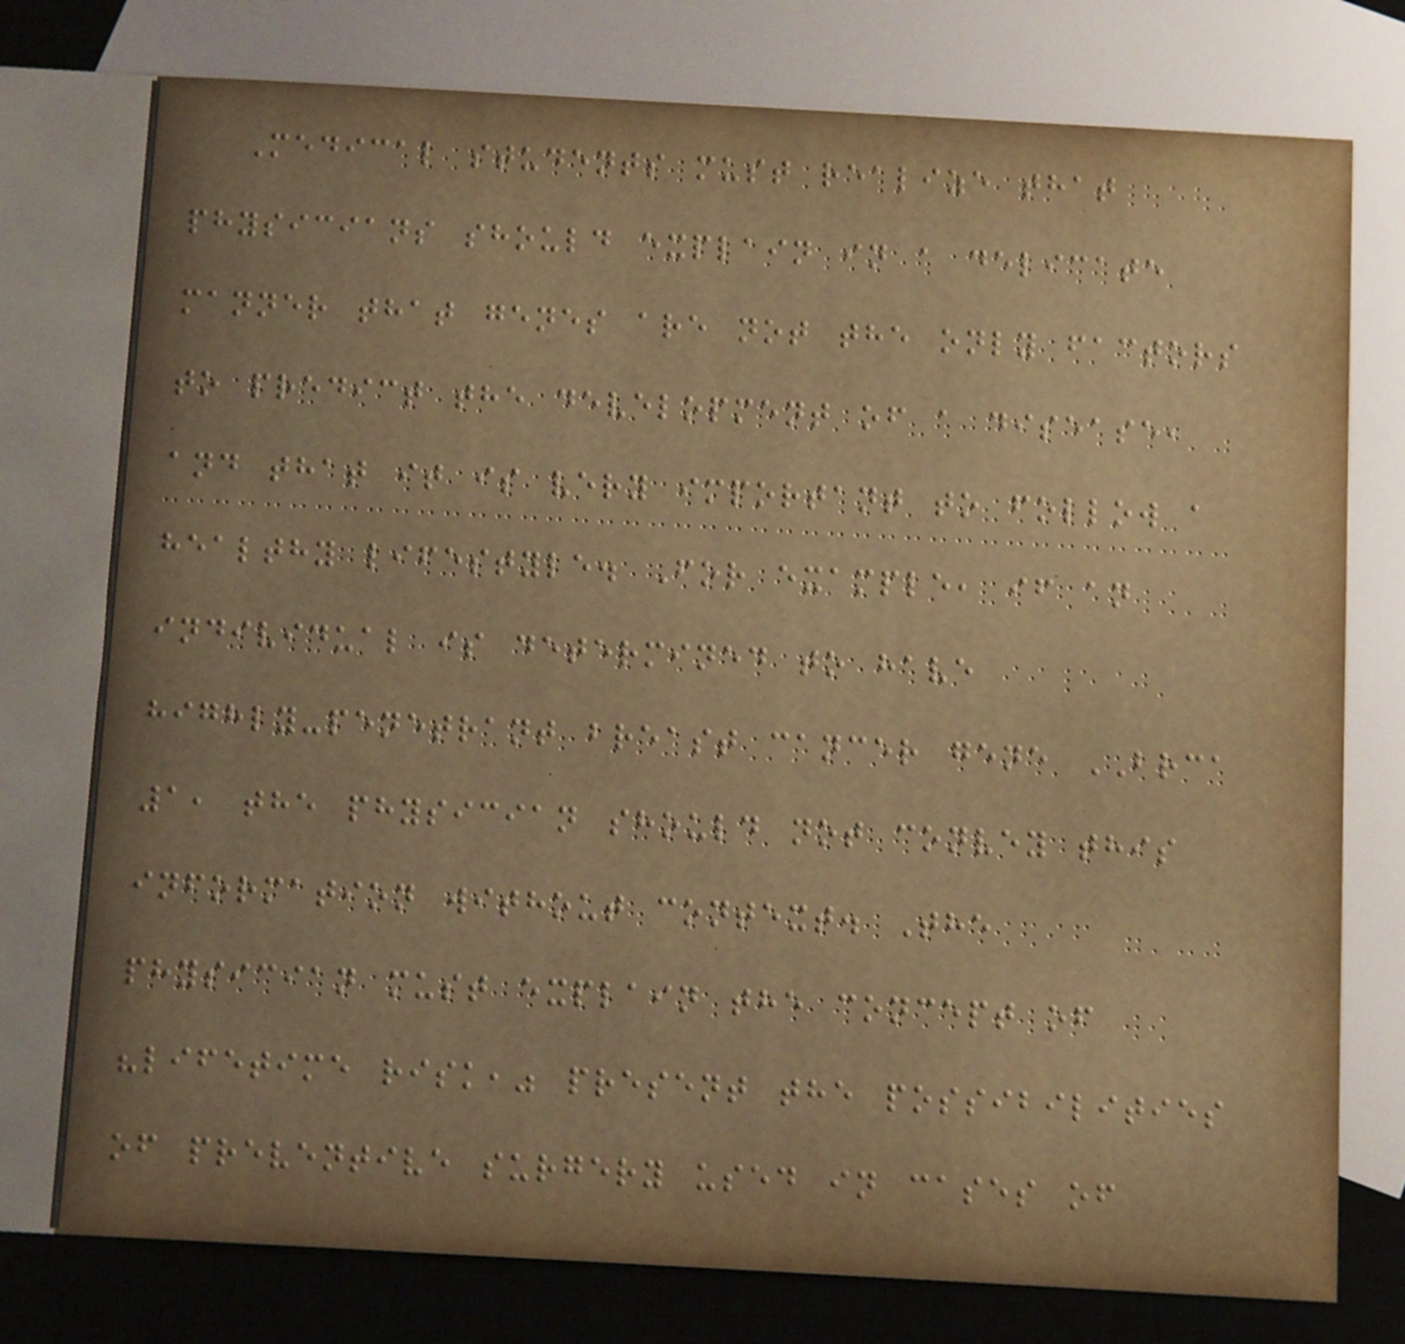Medical students must realize that
physicians should explain in a delicate
manner that genes are not the only factors
to predict the development of a disease,
and that it is very important to follow a
healthy lifestyle. For example, if an
individual is determined to have
highly-penetrant breast cancer gene BRCA
1, the physician should not convey this
information without context. The
physician must explain the concept of
"lifetime risk," present the possibilities
of preventive surgery used in cases of
